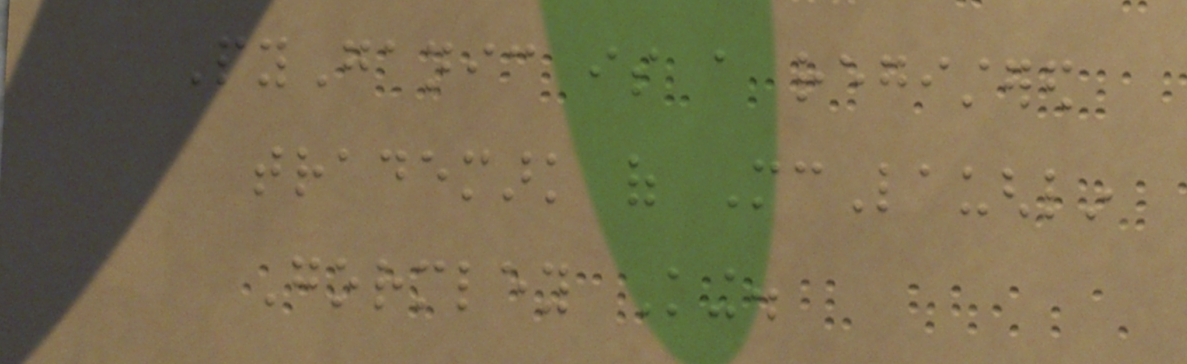PyGanic is a registered
trademark of McLaughlin
Gormley King.
